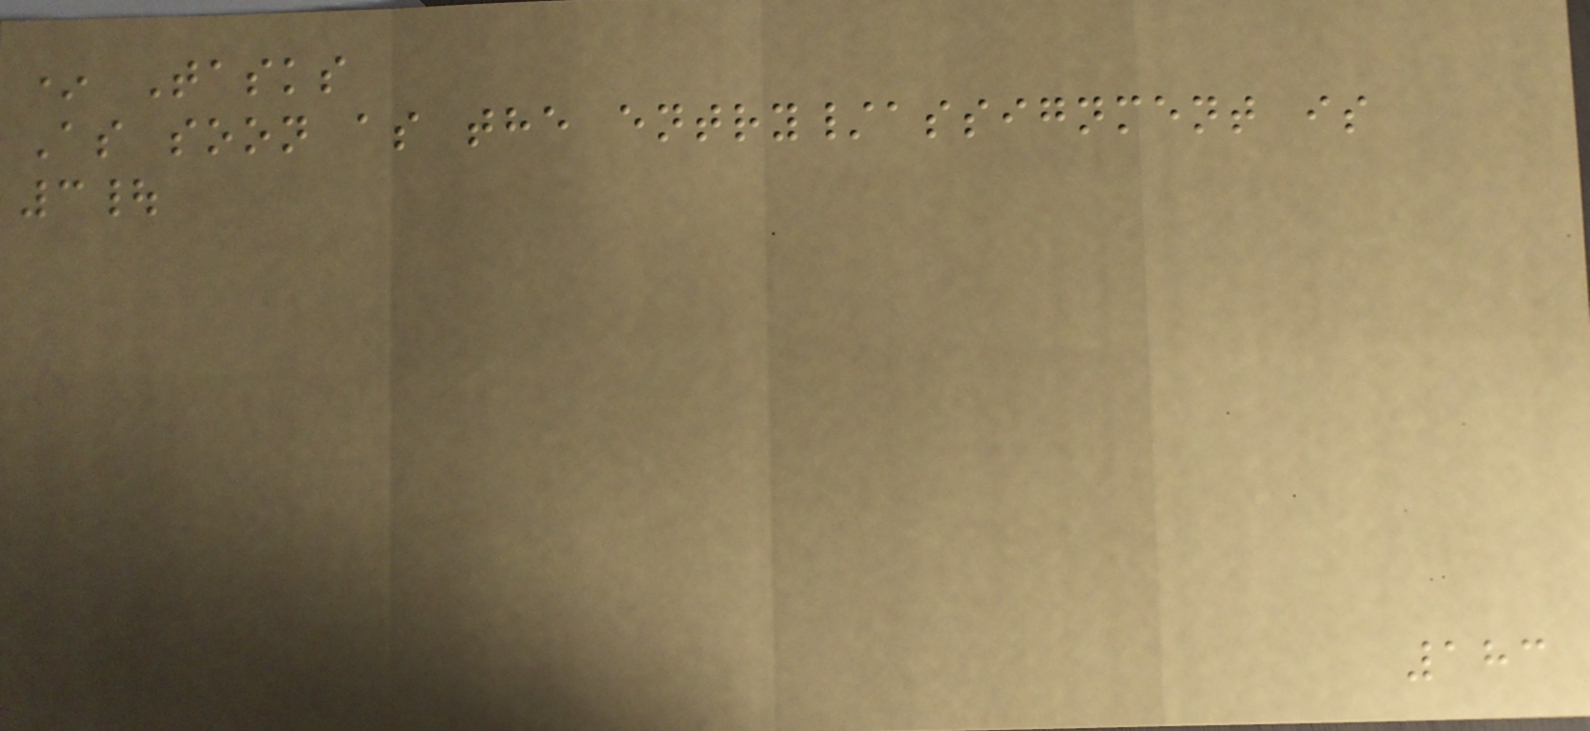* Tasks
As soon as the entry/assignment is
3|
183
